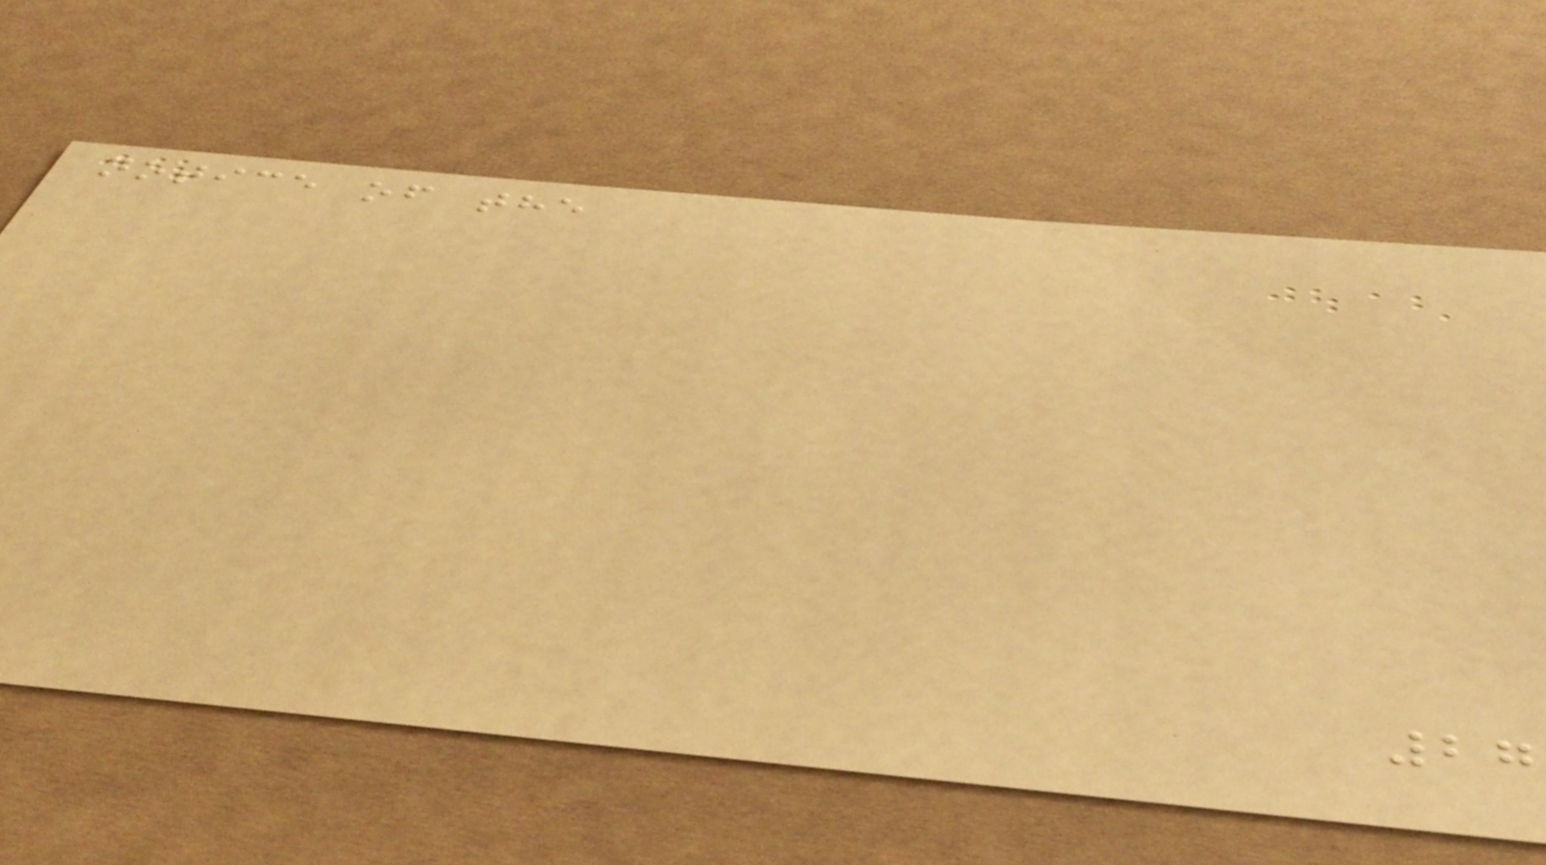notice of the
27
